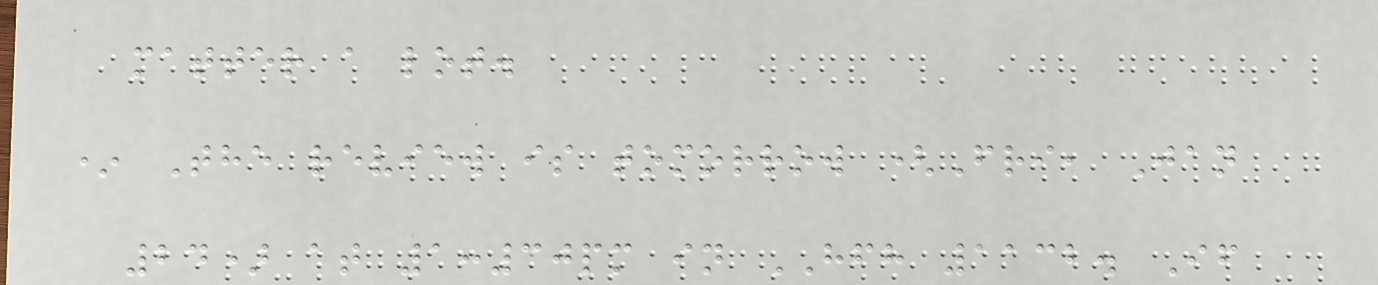matter a lot.
* The review is tomorrow (Fri, Jan
24) at 1:30pm in HFH 1132. If
